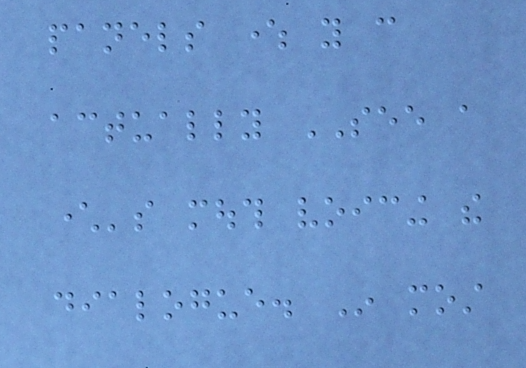panels where you can
actually SEE a
character's mouth voicing the
dialogue. In most
